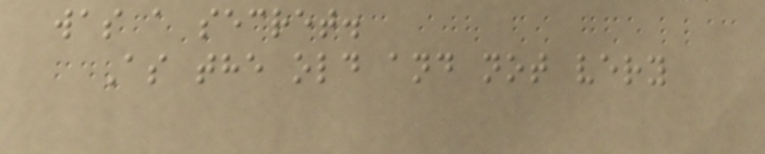was a secret.
As the old and not very
